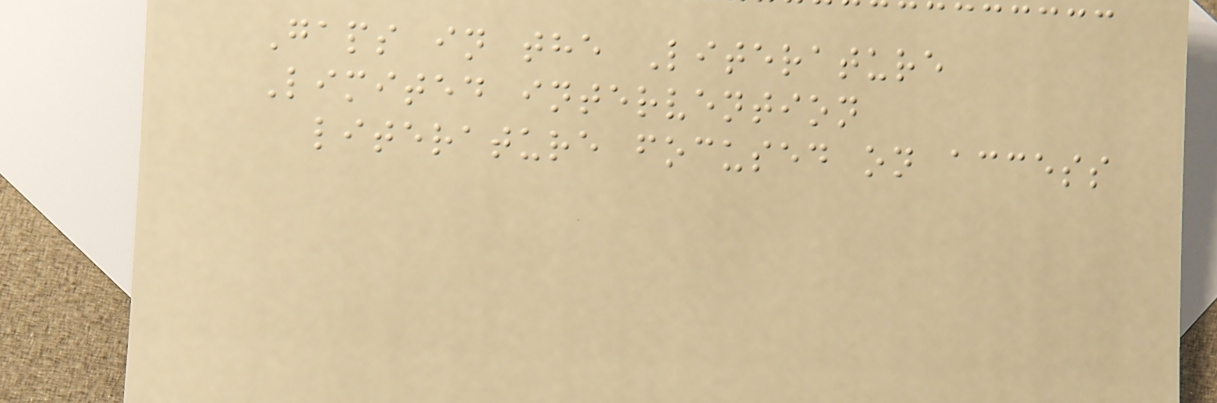Gaps in the Literature
Limited intervention
literature focused on access
